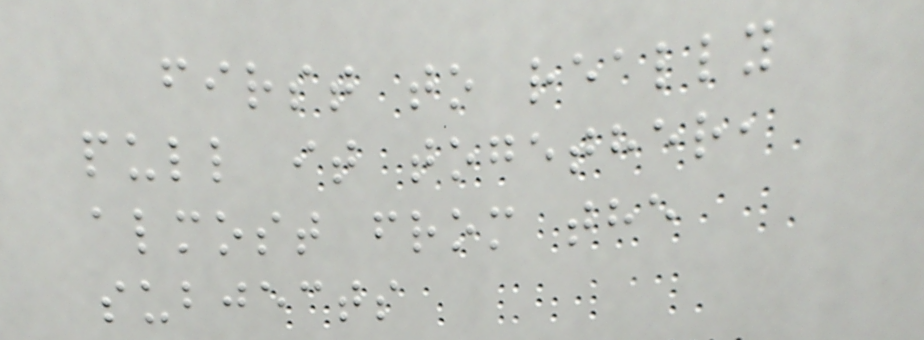first to really
pull it together,
almost from the
subjects
